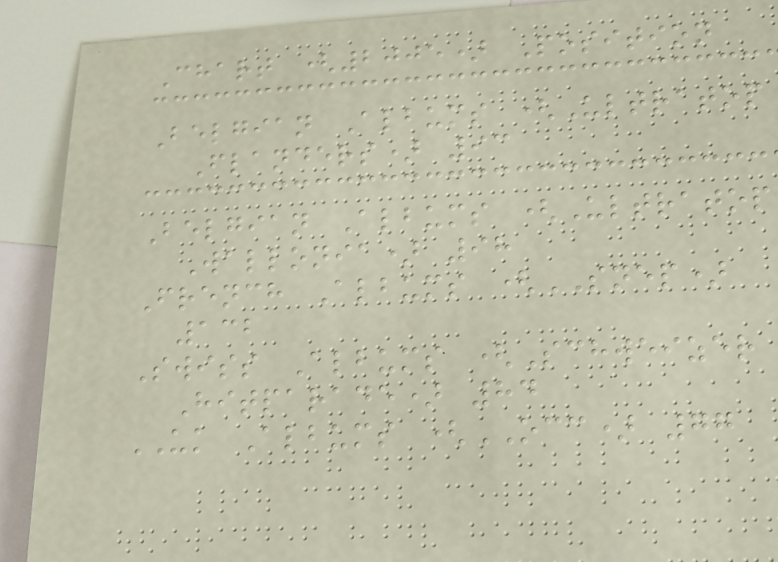Chart (2005) Position
Belgian Albums (Ultratop
Flanders) 93
Belgian Albums (Ultratop
Wallonia) 98
French Albums (SNEP)
132
Swiss Albums (Schweizer
Hitparade) 84
UK Albums (OCC) 77
